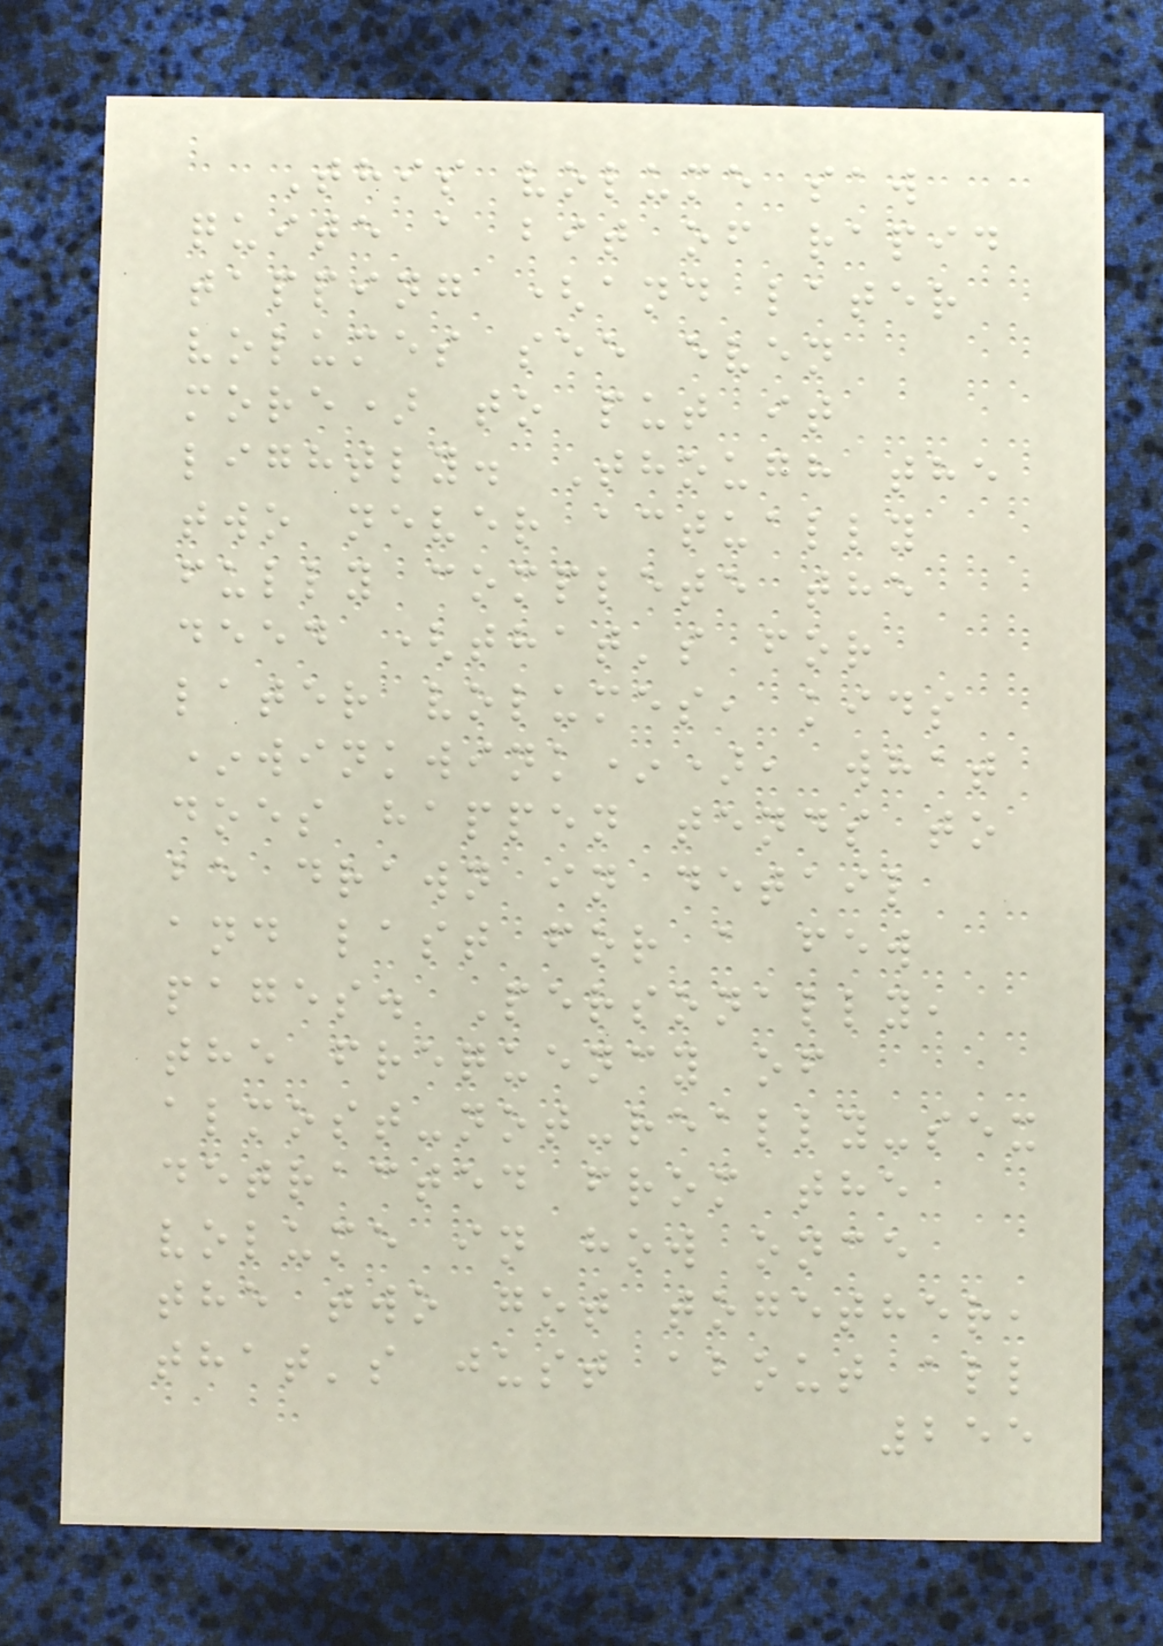This volume saw
quite a bit of rapid
tapping (and later
volumes see even
more) to put it
lightly. Though the
two never actually
fully complete the
deed (that's for
later volumes, kids
*winkwink*), what
does happen tends to
be drawn in detail
and last for a few
pages. Personally,
the frequency of
almost-not-really-sex
detracted from the
volume in how once
the two got together,
that's just about all
255
